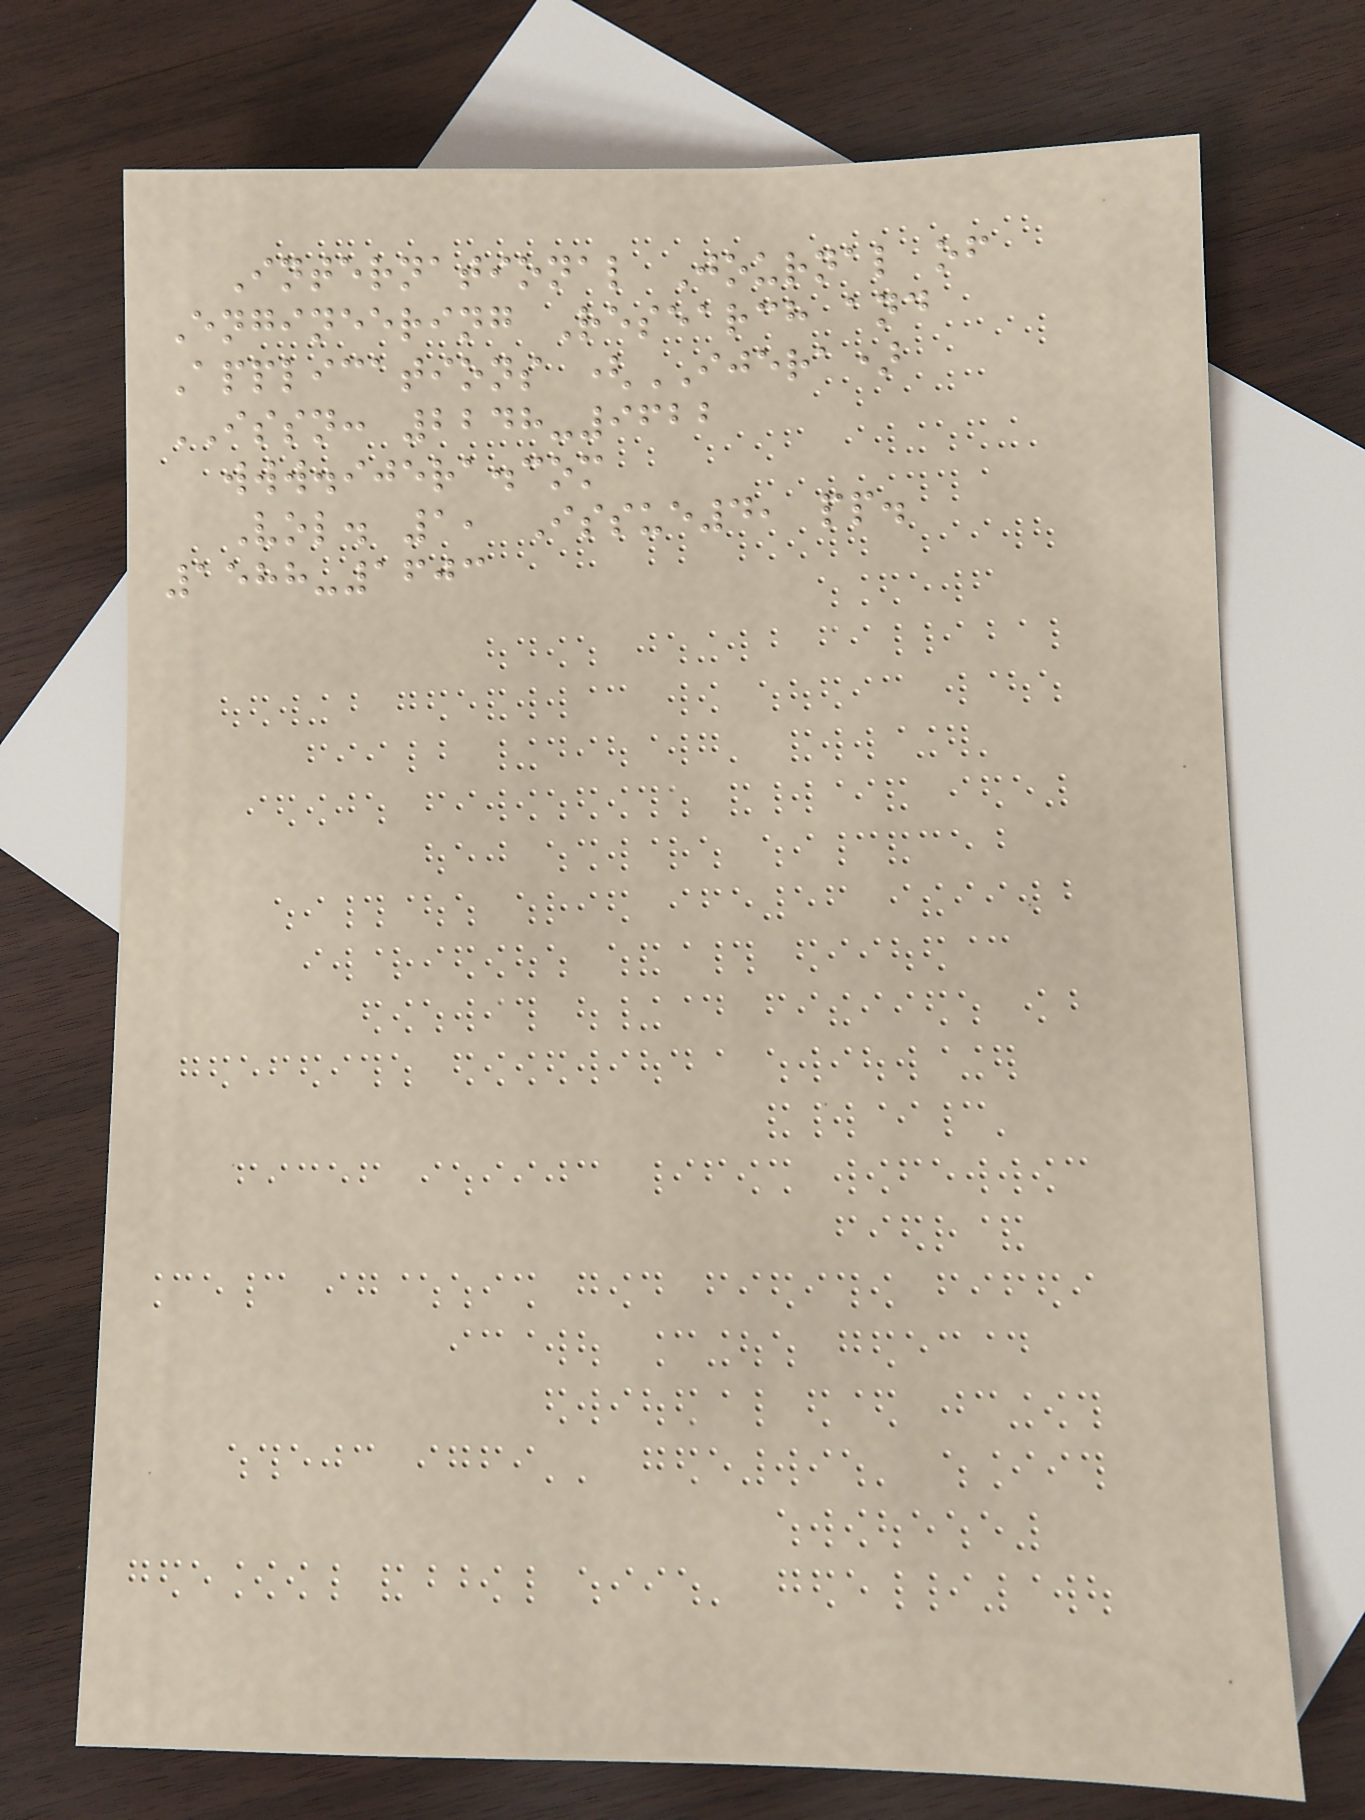International Journal of
Engineering Research and
Applications (IJERA)
ISSN: 2248-9622
www.ijera.com
Vol. 1, Issue4, pp.
1588-1603
